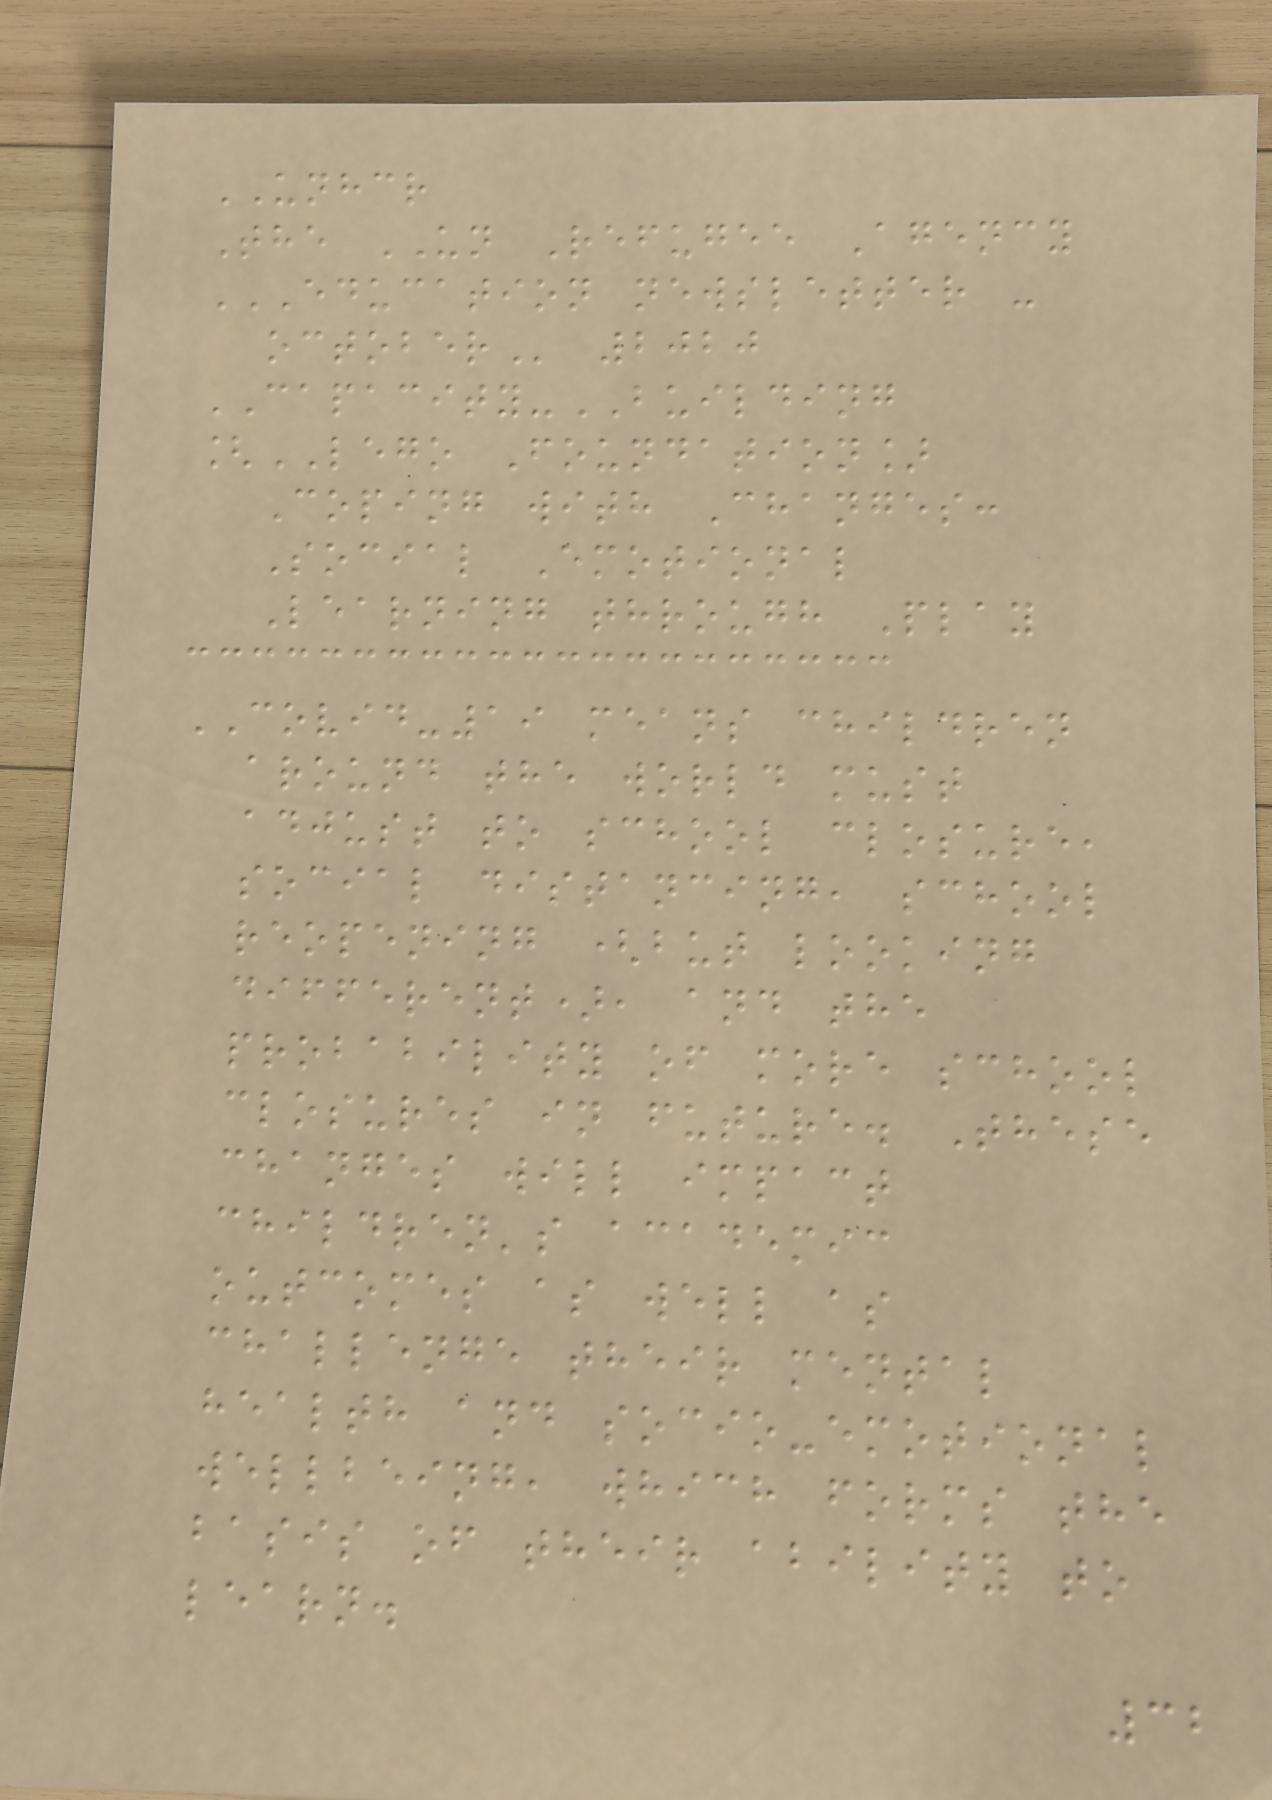UNHCR
The UN Refugee Agency
EDUCATION NEWSLETTER -
OCTOBER 2020
CAPACITY-BUILDING
[LEGO Foundation]
Coping with Changes:
Social Emotional
Learning through Play
COVID-19 means children
around the world must
adjust to school closure,
social distancing, school
reopening (but looking
different), and the
probability of more school
closures in future. These
changes will impact
children's academic
outcomes as well as
challenge their mental
health and socio-emotional
wellbeing, which forms the
basis of their ability to
learn.
32
